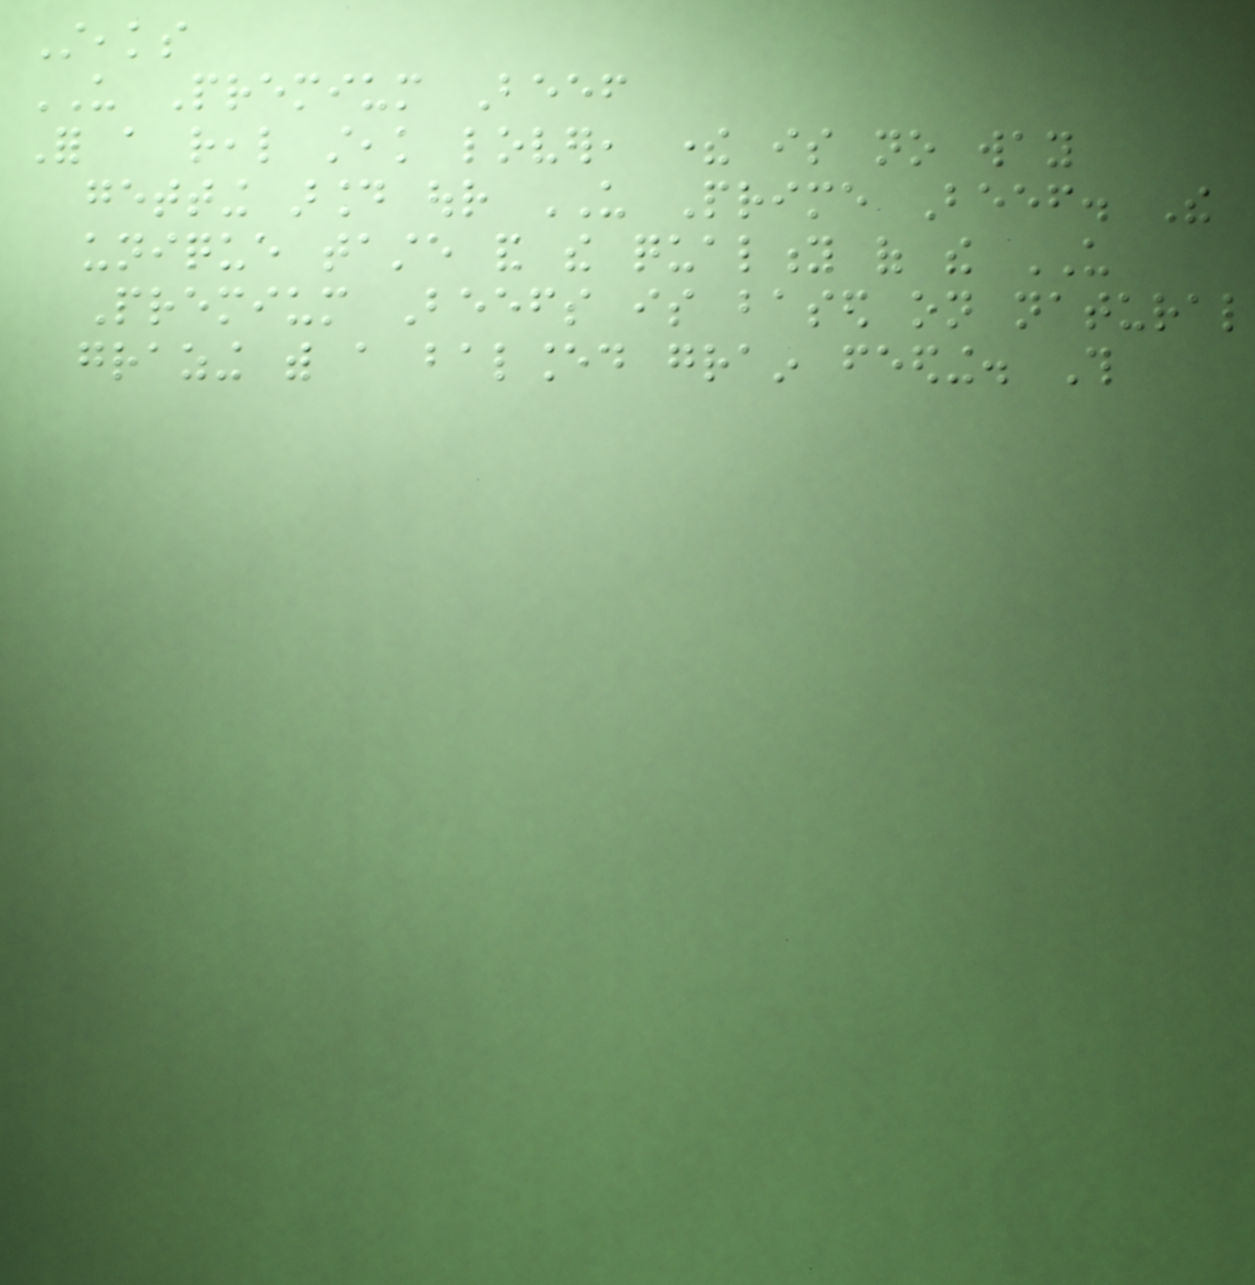Steaks
US Premium Beef
For a real steak lover, there is no way
getting around our US Prime Beef. The
unique taste and the quality of the US
Premium Beefs is based on natural
grazing with a balanced grain feeding. This
